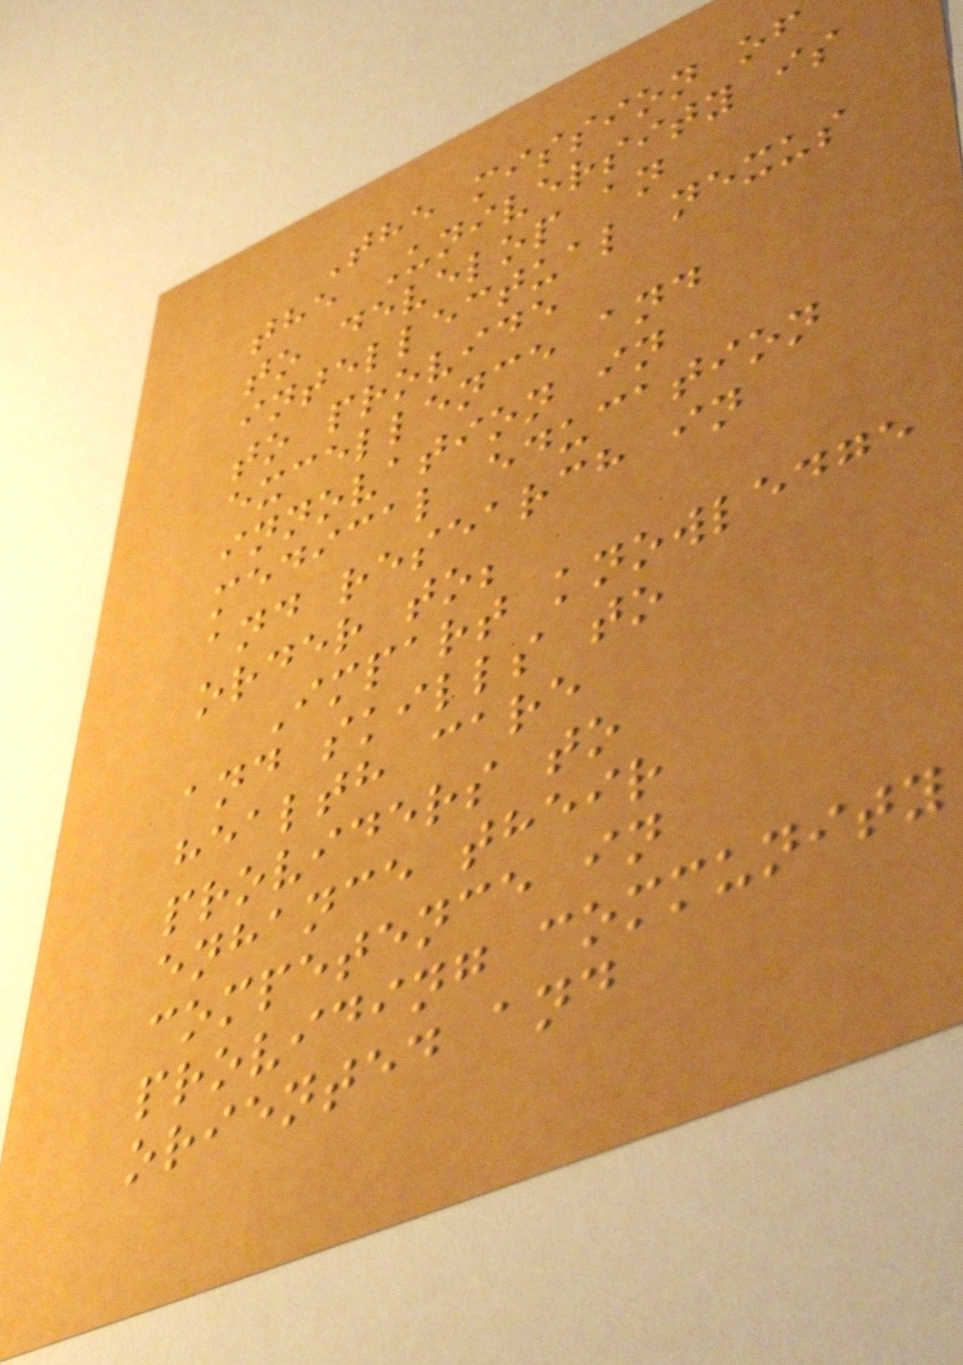The mission of
the University is
to develop an
intellectual nexus
to provide
excellence and
innovation in
medical education
and research in
order to;
Impart knowledge
and skills to
health care
providers to
enhance their
competence in
providing community
oriented and
